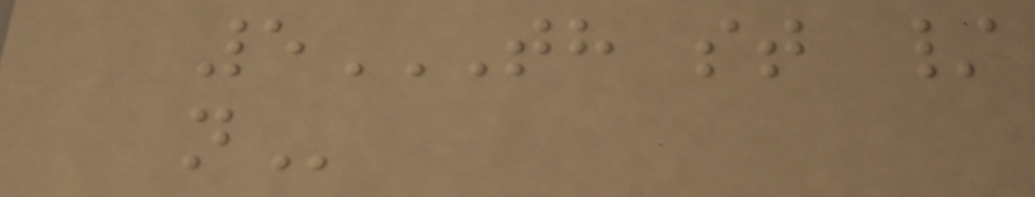5TH ST /
N
